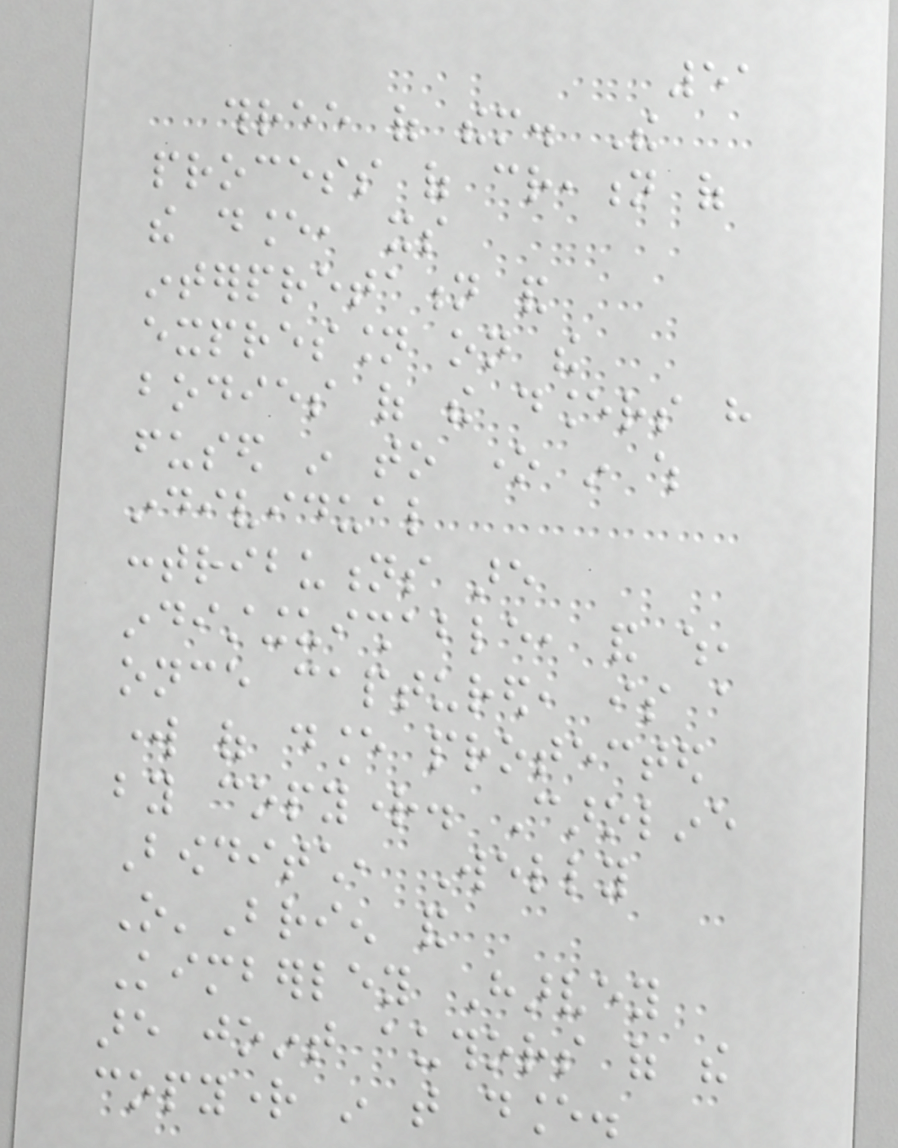51
three of them. The
process of creation of
the dance, its
interpretation and
expression on the
bodies of the dancers have
fused in to one in which
individual
contributions are
indistinguishable, and which,
once captured, is a
work of dance protected
by copyright. Caroline
Bowditch, Welly
O'Brien and
Kimberley Harvey
are joint authors of the
copyright in that dance.
